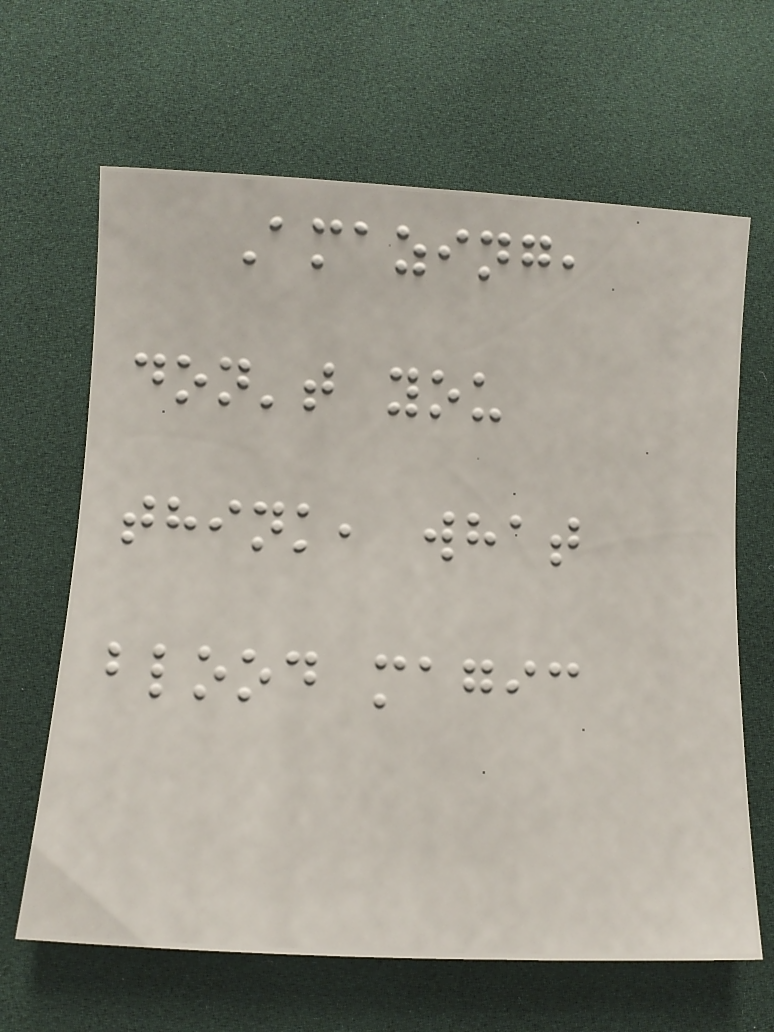Amazing,
don't you
think, what
blood magic
